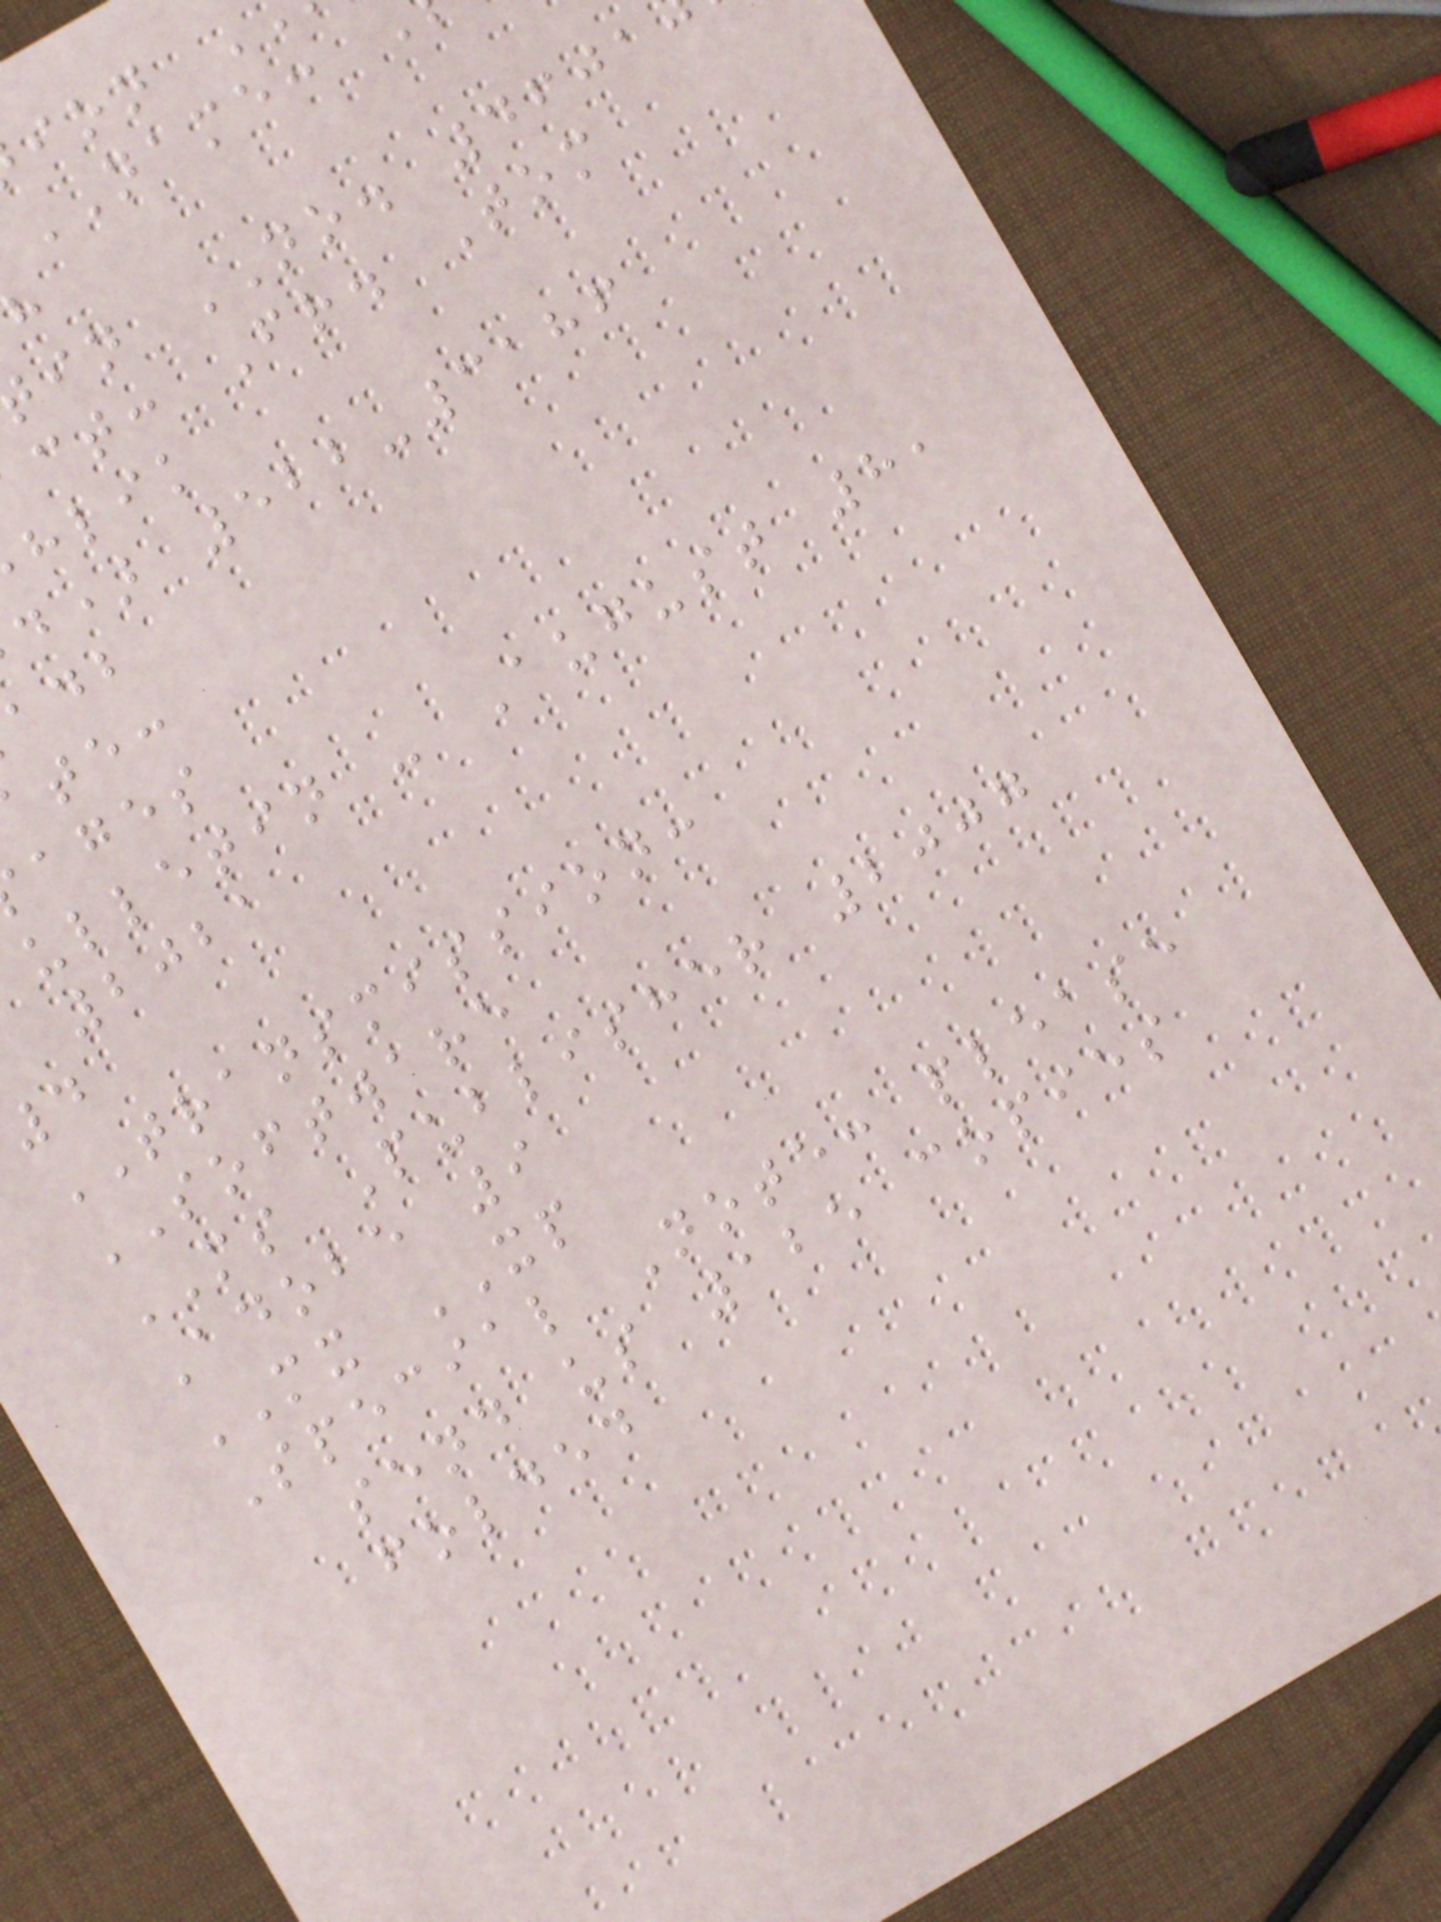NAME:
in NO. 4601
ct: Fr. Tom
hlik
d) 522-3186
ages
ulletin - August 8,
2021
4
TRANSMISSION:
SOFTWARE
MS Publisher 2007
Adobe 9
MX XP
Special Note: please
send us 125 copies
folded
